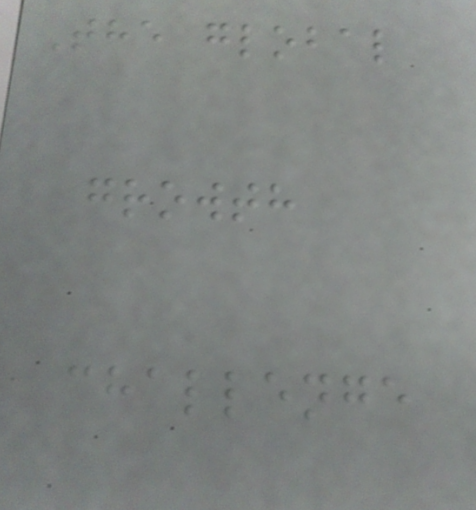The global
growth
challenge
